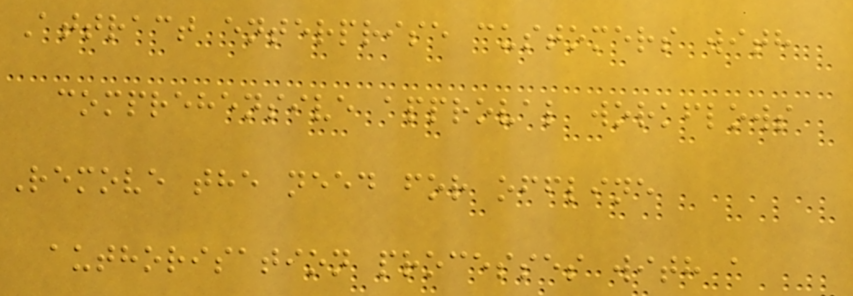Attract enterprise customers with
comprehensive approval workflows
Remove the need for offline
authorisation processes with a
